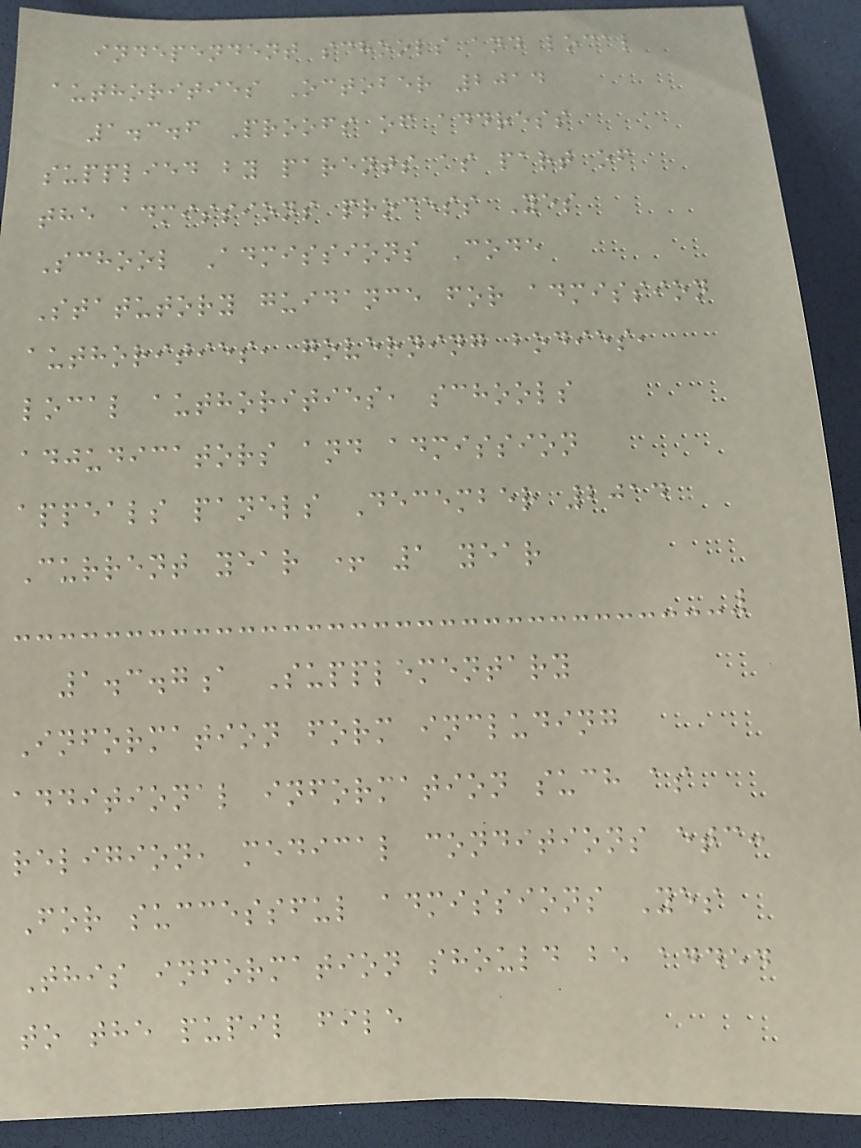independent schools and local
authorities October 2014
1.3.6 Proofs of address
supplied by parents as part of
the admissions process Yes
School Admissions Code
Statutory guidance for admission
authorities, governing bodies,
local authorities, schools
adjudicators and admission
appeals panels December 2014
Current year + 1 year
1.3.7a Supplementary
Information form including
additional information such as
religion, medical conditions etc:
For successful admissions Yes
This information should be added
to the pupil file
